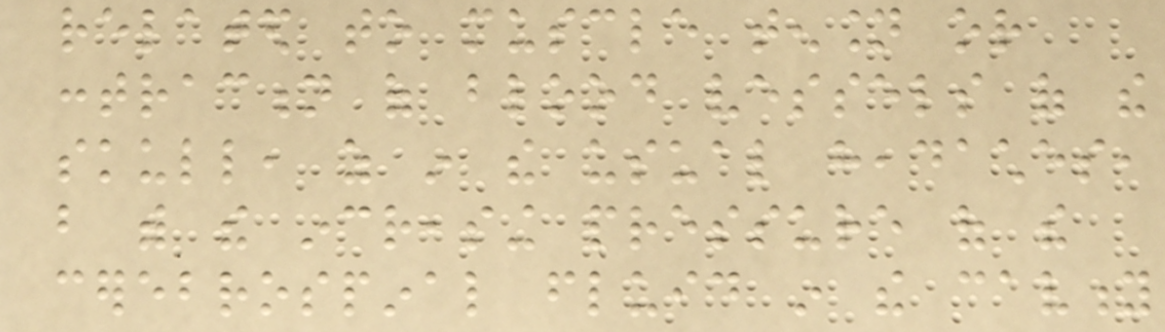related to muscle tension or
contraction of blood vessels of the
skull, as in the usual headaches,
but with the increasing pressure of the
cerebrospinal fluid in the cavity
